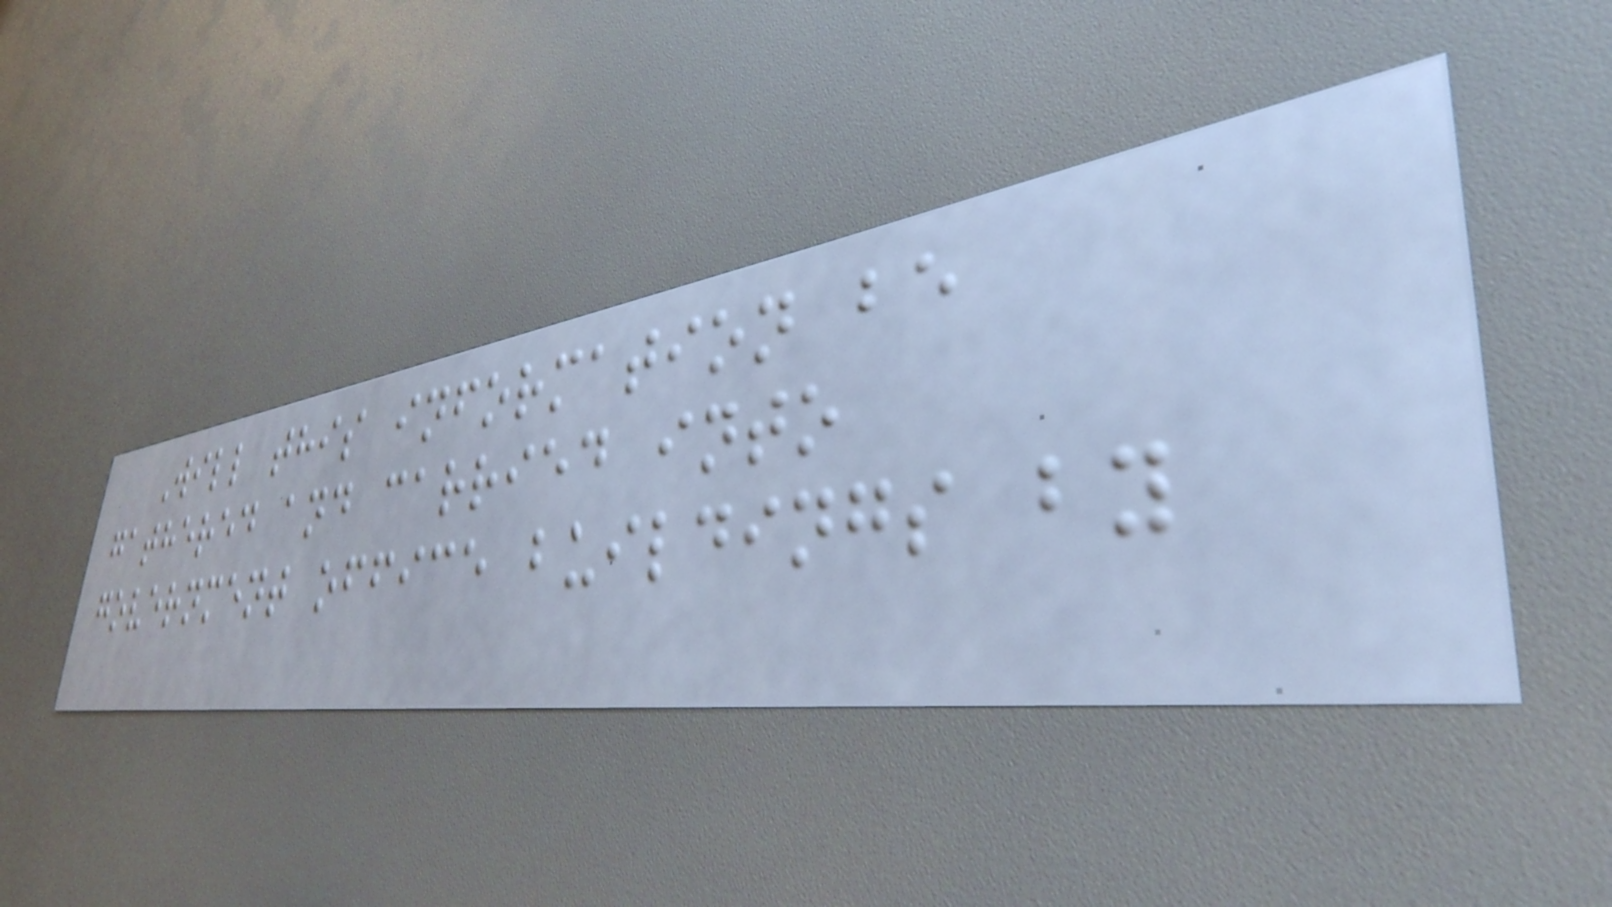Will this information be
gathered and carried into
government office buildings by
